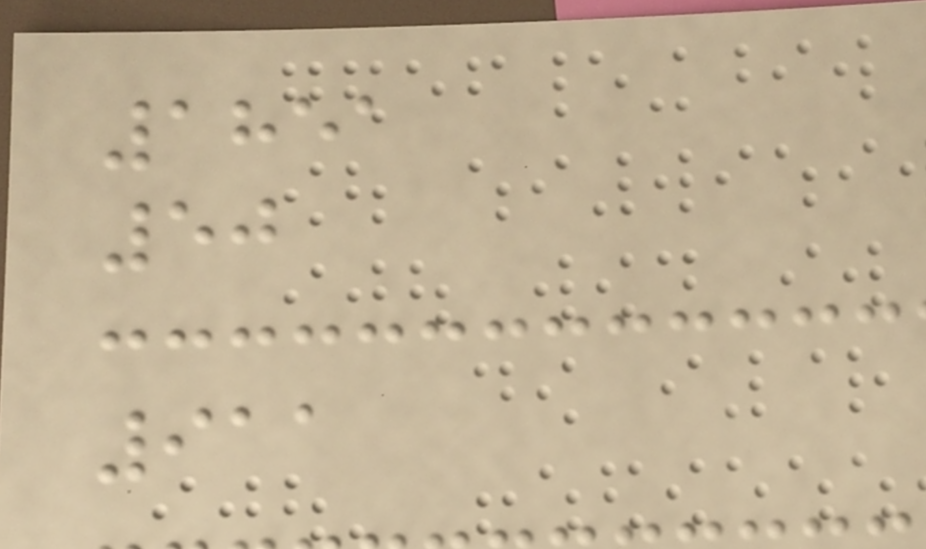1851
50
911
